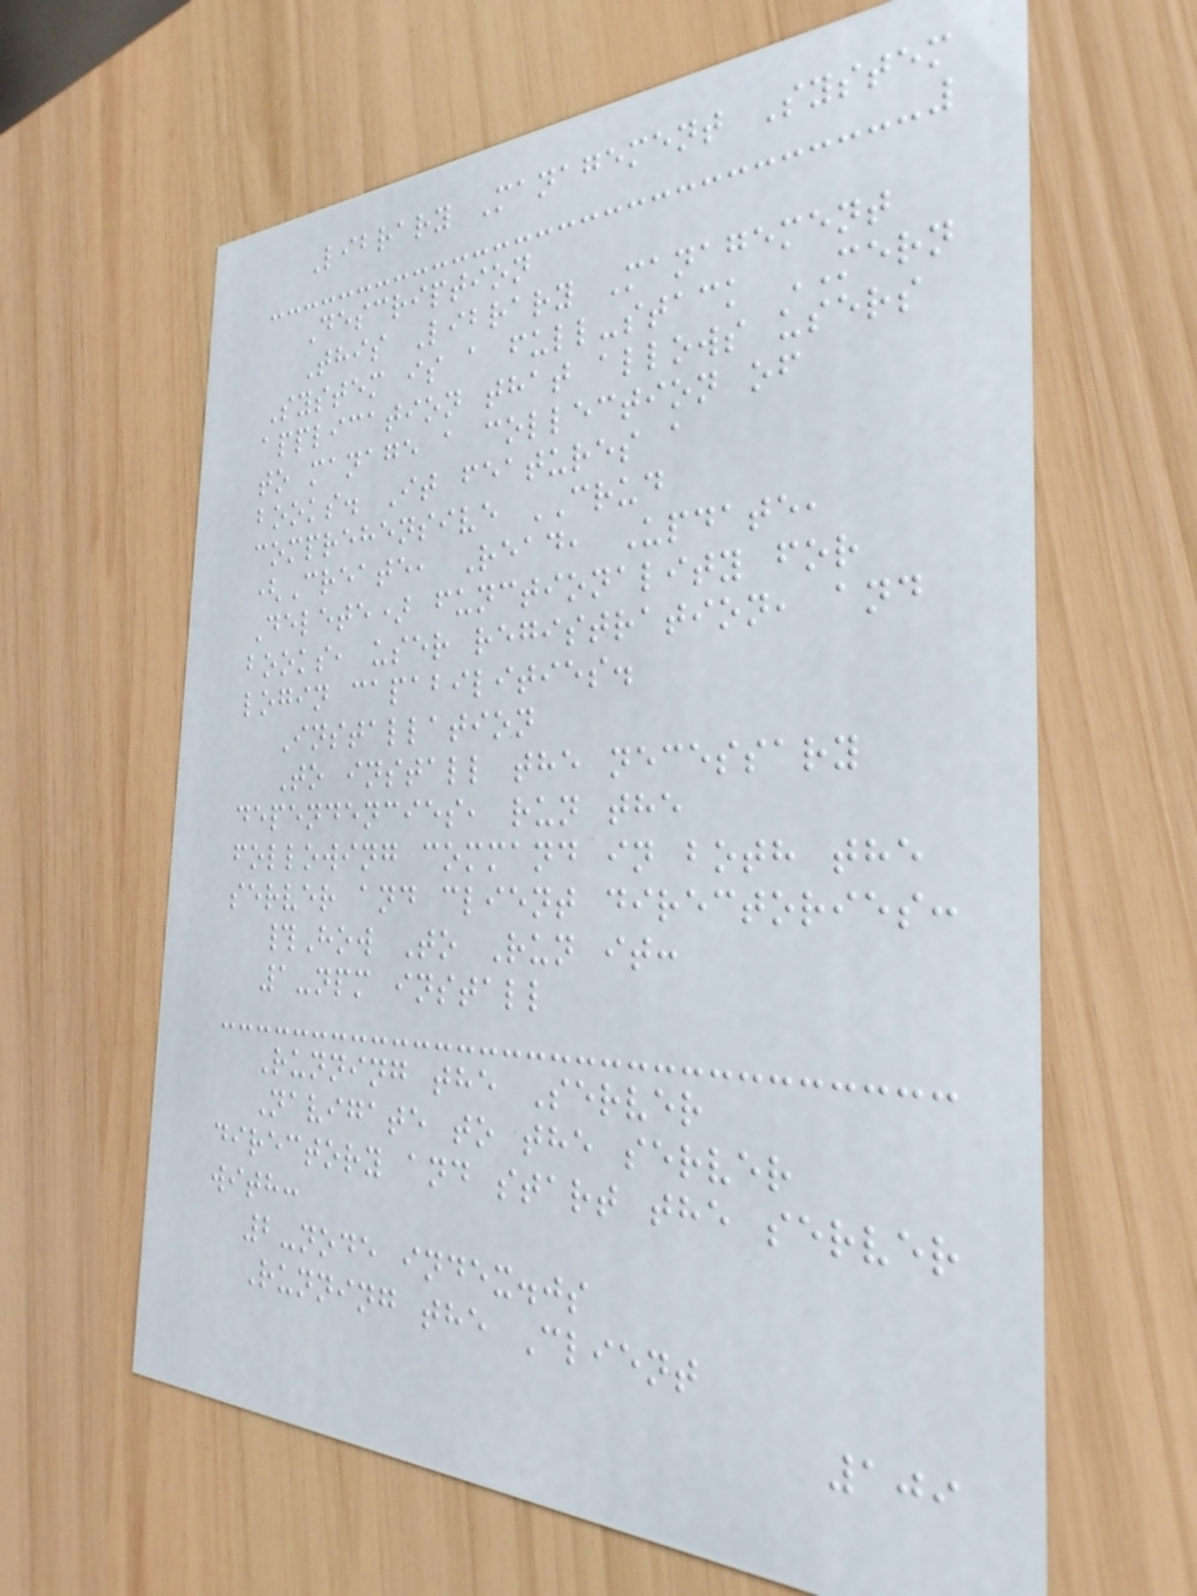Library Management System
Description
This Library Management
System is a full-stack MERN
application that allows users
to manage a collection of
books. It features a
comprehensive CRUD
(Create, Read, Update,
Delete) functionality for
books, user registration, and
login capabilities.
Installation
To install the necessary
dependencies, run the
following command in both the
server and client directories:
#How To Run it:
1-npm install
Running the Server
Navigate to the server
directory and start the server
with:
2-node index.js
Running the Client
109
